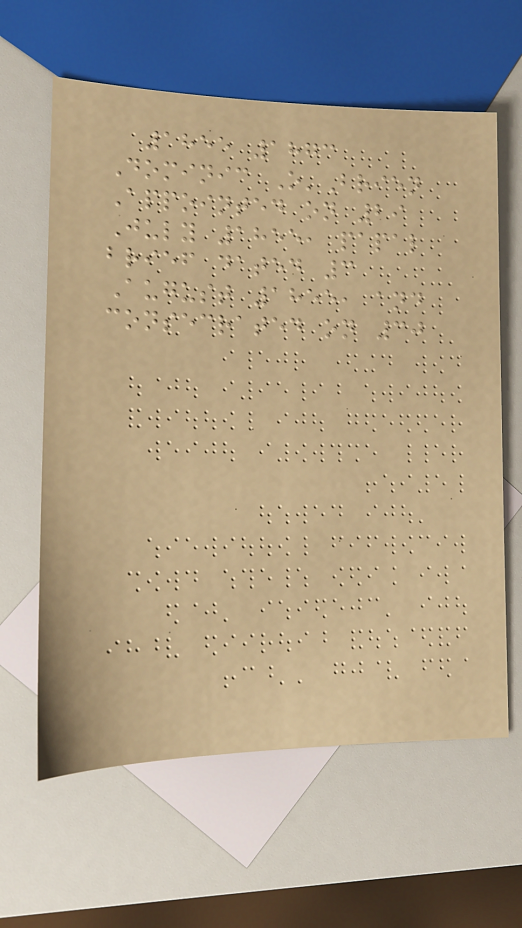1855 1873
Dominic O'Brien
Appointed on 29
July 1855, papal
brief dated 3
August 1855, and
consecrated on 30
